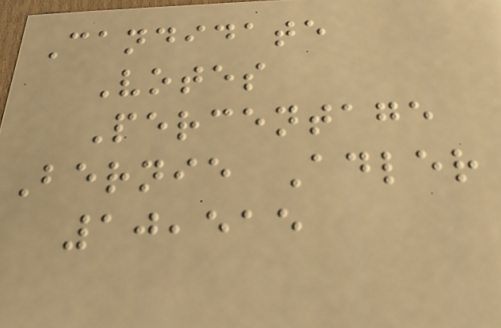Candidate
Votes
Percentage
Bernie Adler
10,515
